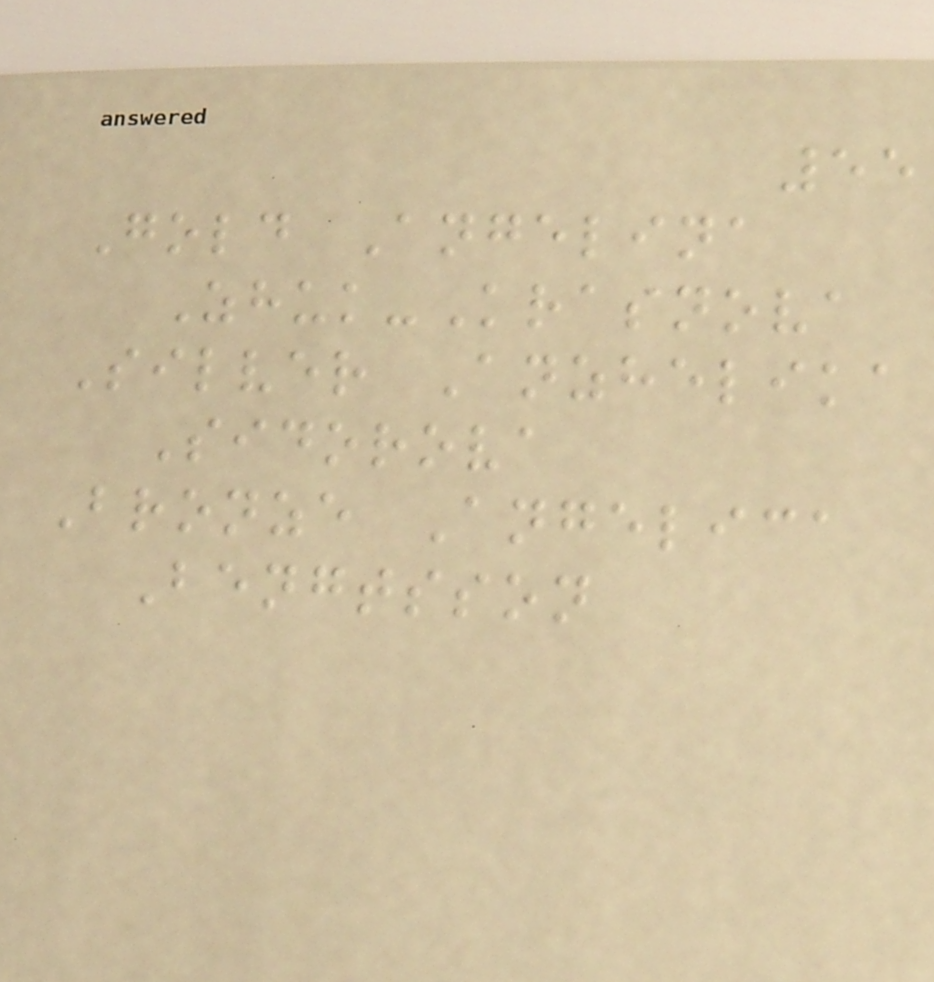55
Gold Angelina
Zhuk-Krasnova
Silver Anzhelika
Sidorova
Bronze Angelica
Bengtsson
